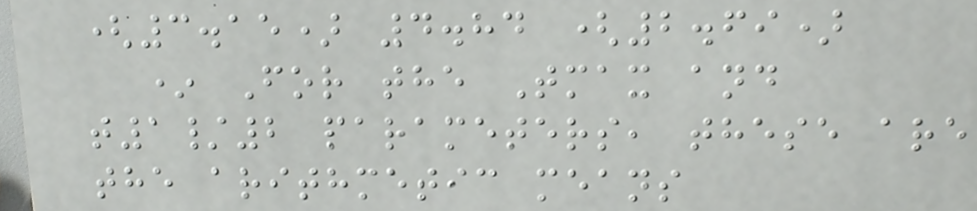(3.15) 4.84 (2.69)
* For the Tmax and
t1/2 parameters, these are
the arithmetic means
